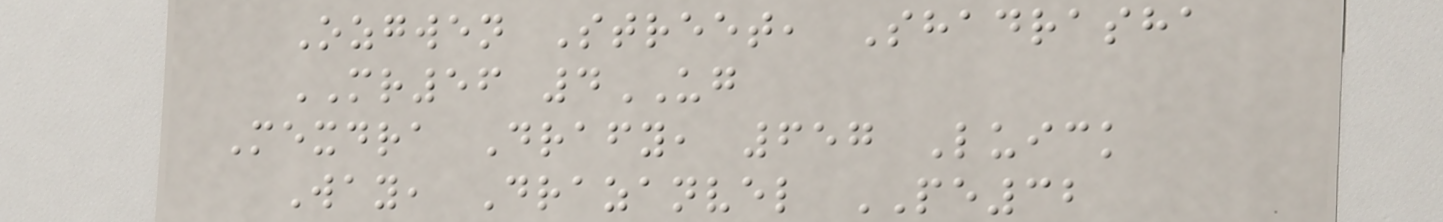Ozgwen Street, Shadrasha
MR56 4UG
Mexdra Drafy, 657 Luick
Way, Drazanvel PE32
